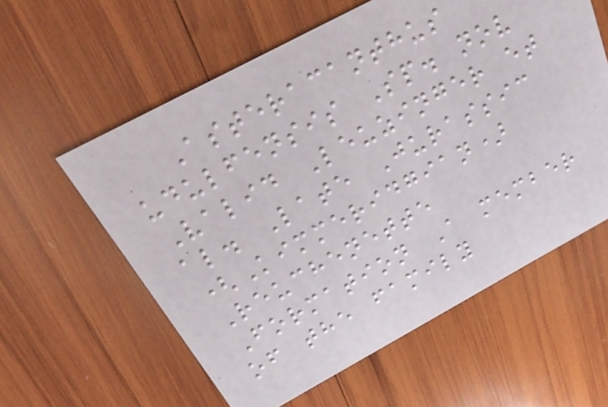Asteracanthus
udulfensis Sp. nov
Valid Leuzinger et
al. Late Jurassic
(Kimmeridgian)
Reuchenette
Formation A member
of the family
